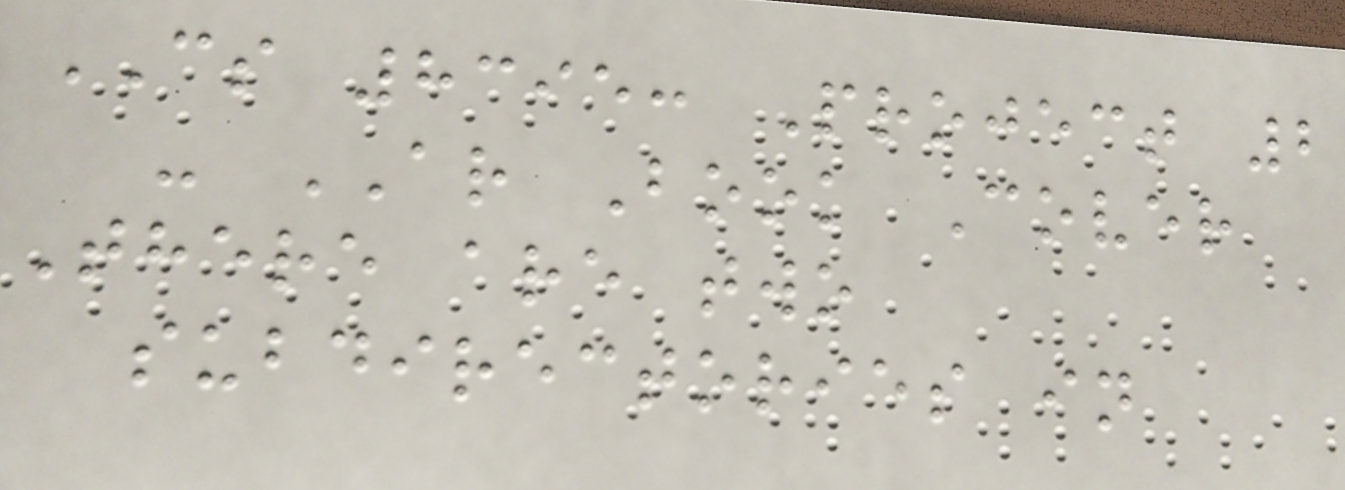CS 8395: Project 2
- AR Book Cover
There are two
subdirectories in
